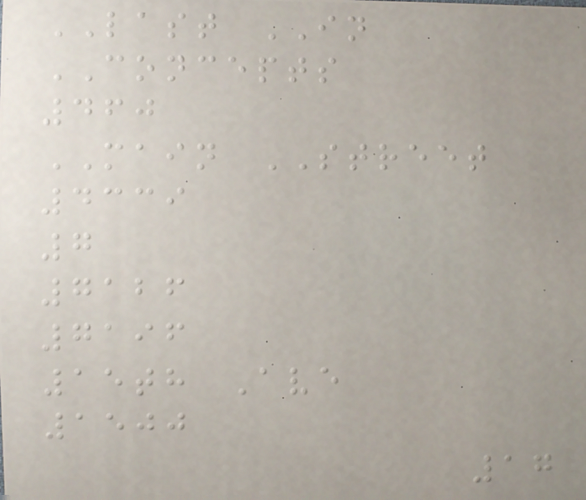LAST IN
CONCEPTS
460
MAIN STREET
4339
7
7126
7196
15th Ave
1500
17
